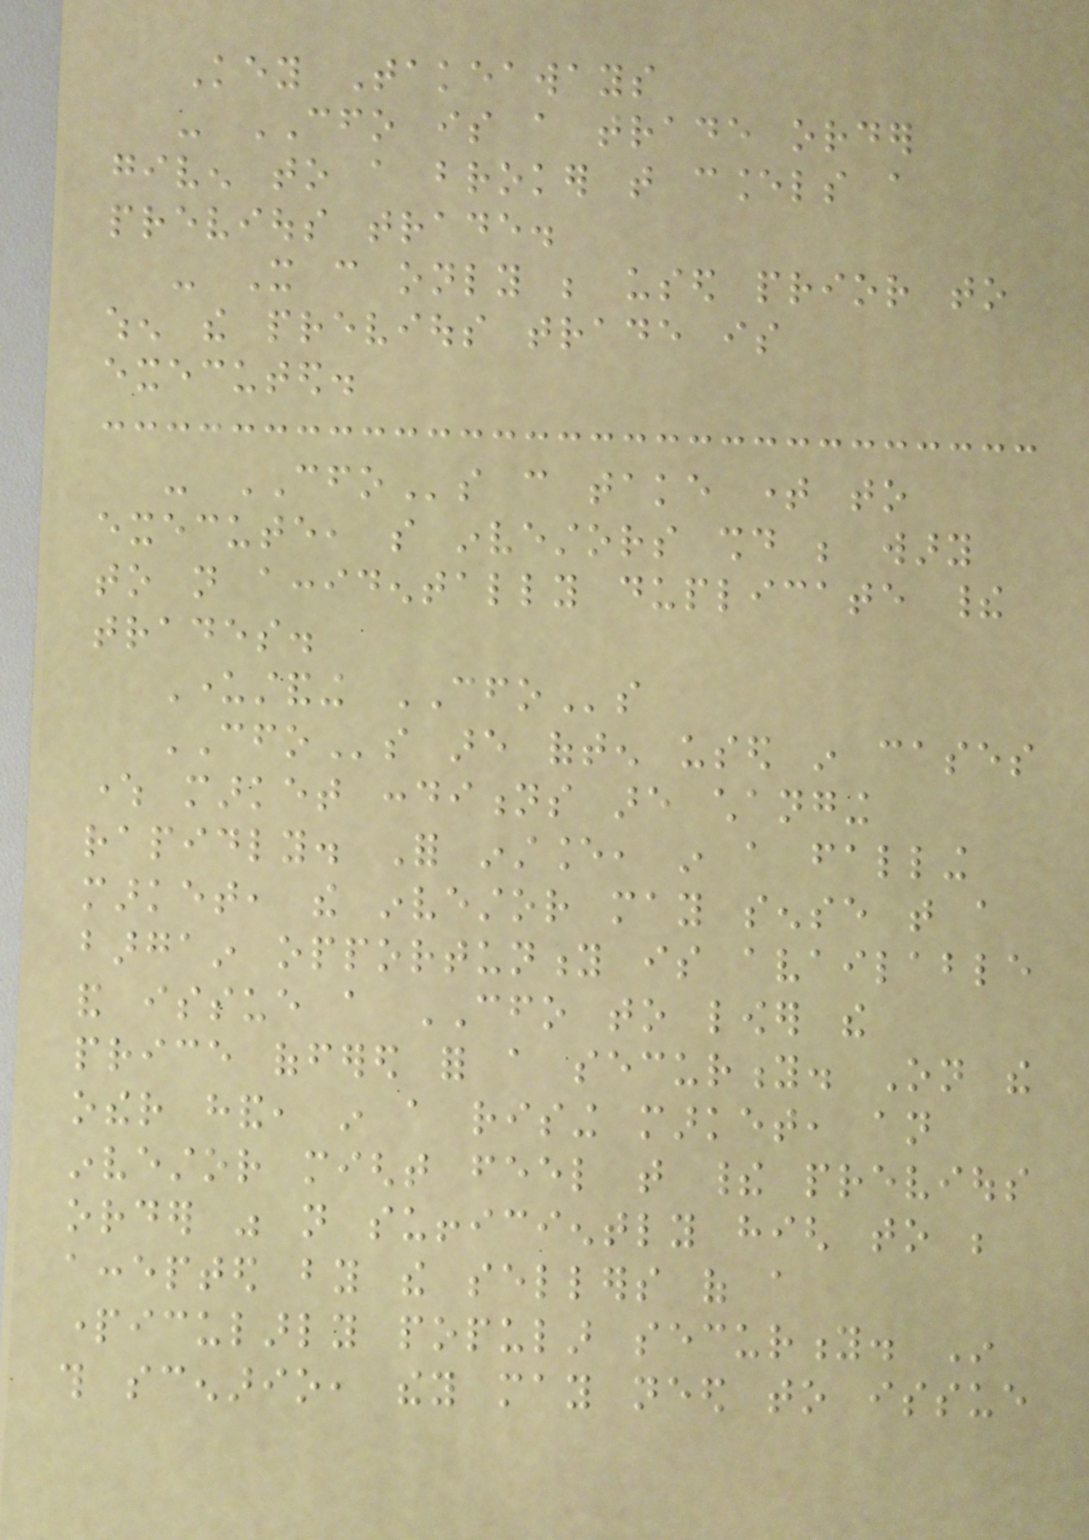Key Takeaways
- CFO is a trade order
given to a broker that cancels a
previous trade.
- It can only be used prior to
when the previous trade is
executed.
- CFOs can take time to
execute, so investors should be wary
to not accidentally duplicate their
trades.
Understanding CFOs
CFOs are often used in cases
where market conditions are changing
rapidly. For instance, in a falling
market, the investor may sense that a
bargain opportunity is available
and issue a CFO to lower the
price offered for a security. On the
other hand, in a rising market, an
investor might feel that their previous
order was not sufficiently high to be
accepted by the sellers of a
particularly popular security. In
this scenario, they may need to issue
